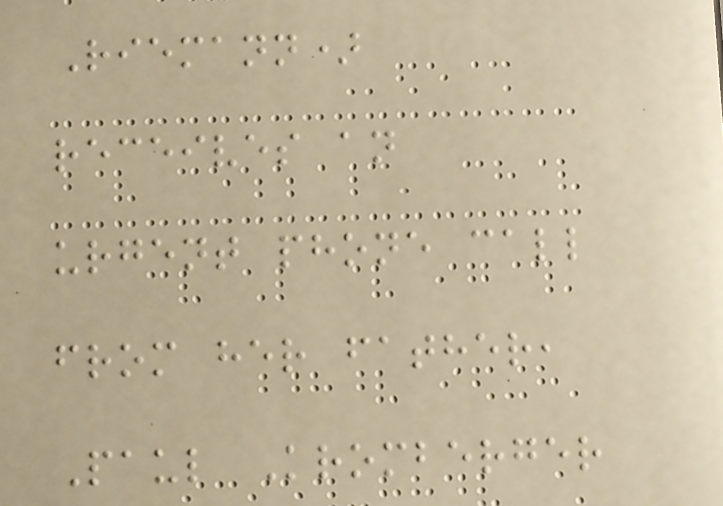Riemann)
receives an
urgent phone call
from her father,
Paul Kromberger
